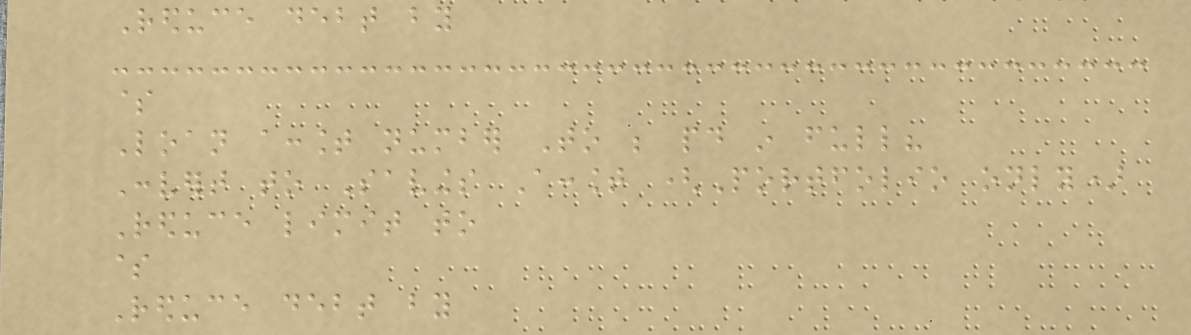Reduce debt by
$
Loan account number To be paid in full?
Convert to Savings Account (Portfolio only)
Reduce limit to
$
Reduce debt by
